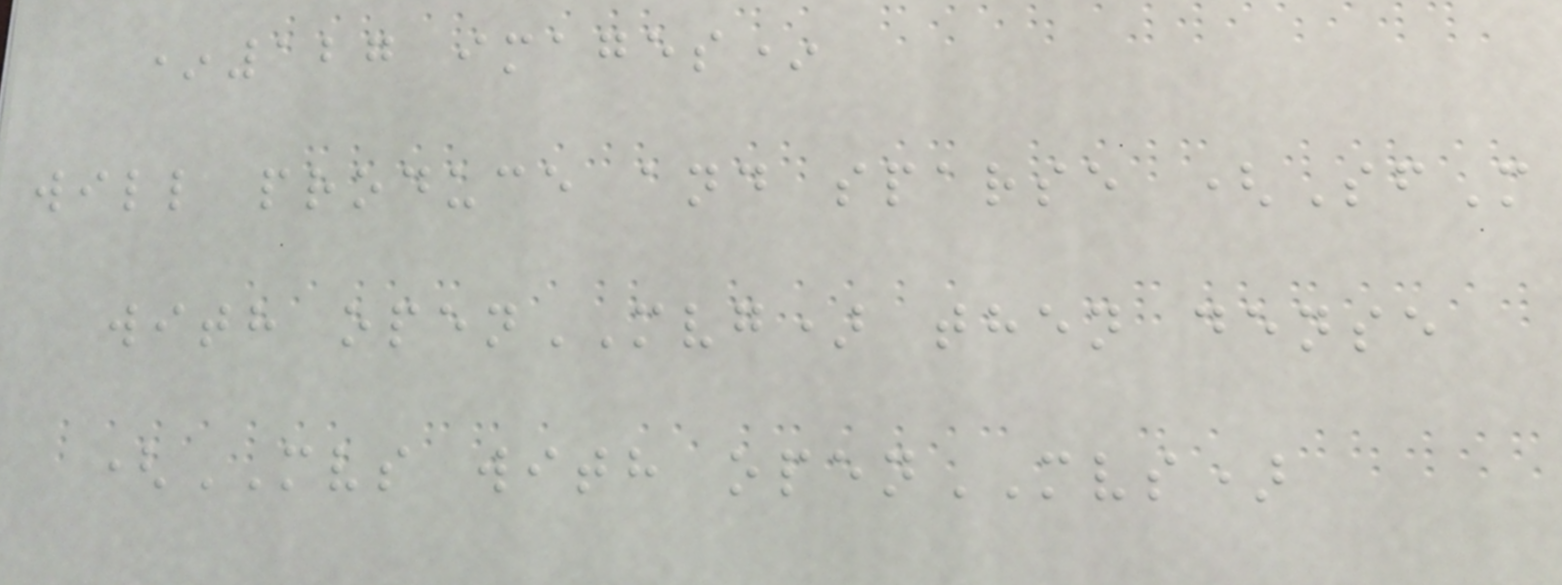*127 images*
will produce and sparse (SfM
with openMVG) then dense
(MVS with openMVS)
